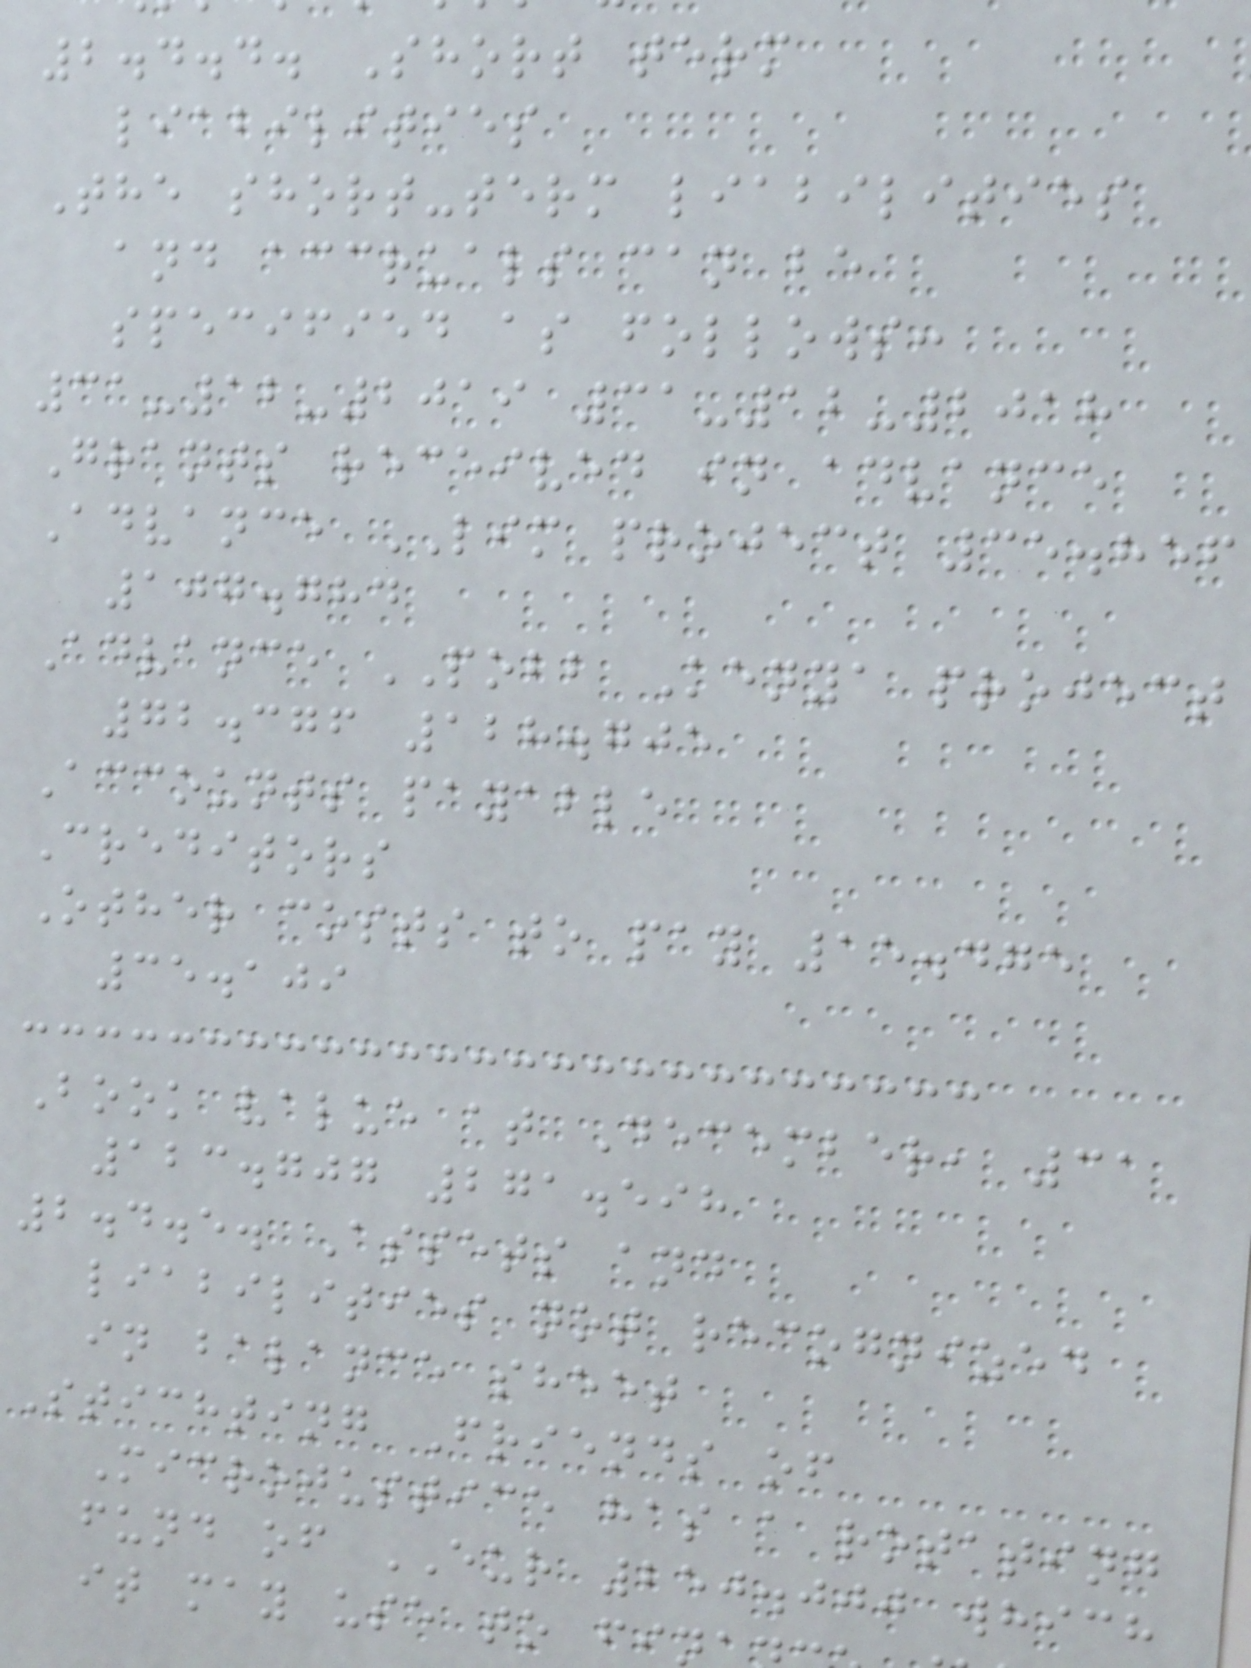2.4.4. Short term
liabilities
The short-term liabilities
and accruals can be
specified as follows:
31-12-2019 31-12-2018
Grants received in advance
Advance LIM project 35.856
107.784
Advance POBB Kenya project
72.376 128.705
Accounts payable
Creditors
Other costs to pay 15.475
35.109
Book value at December, 31
123.707 271.598
2.4.5. Assets and
liabilities not recognized
in balance sheet
Stichting Friends of
Microjustice has a rotating
fund of EUR 250.000 which
it may use to fi
